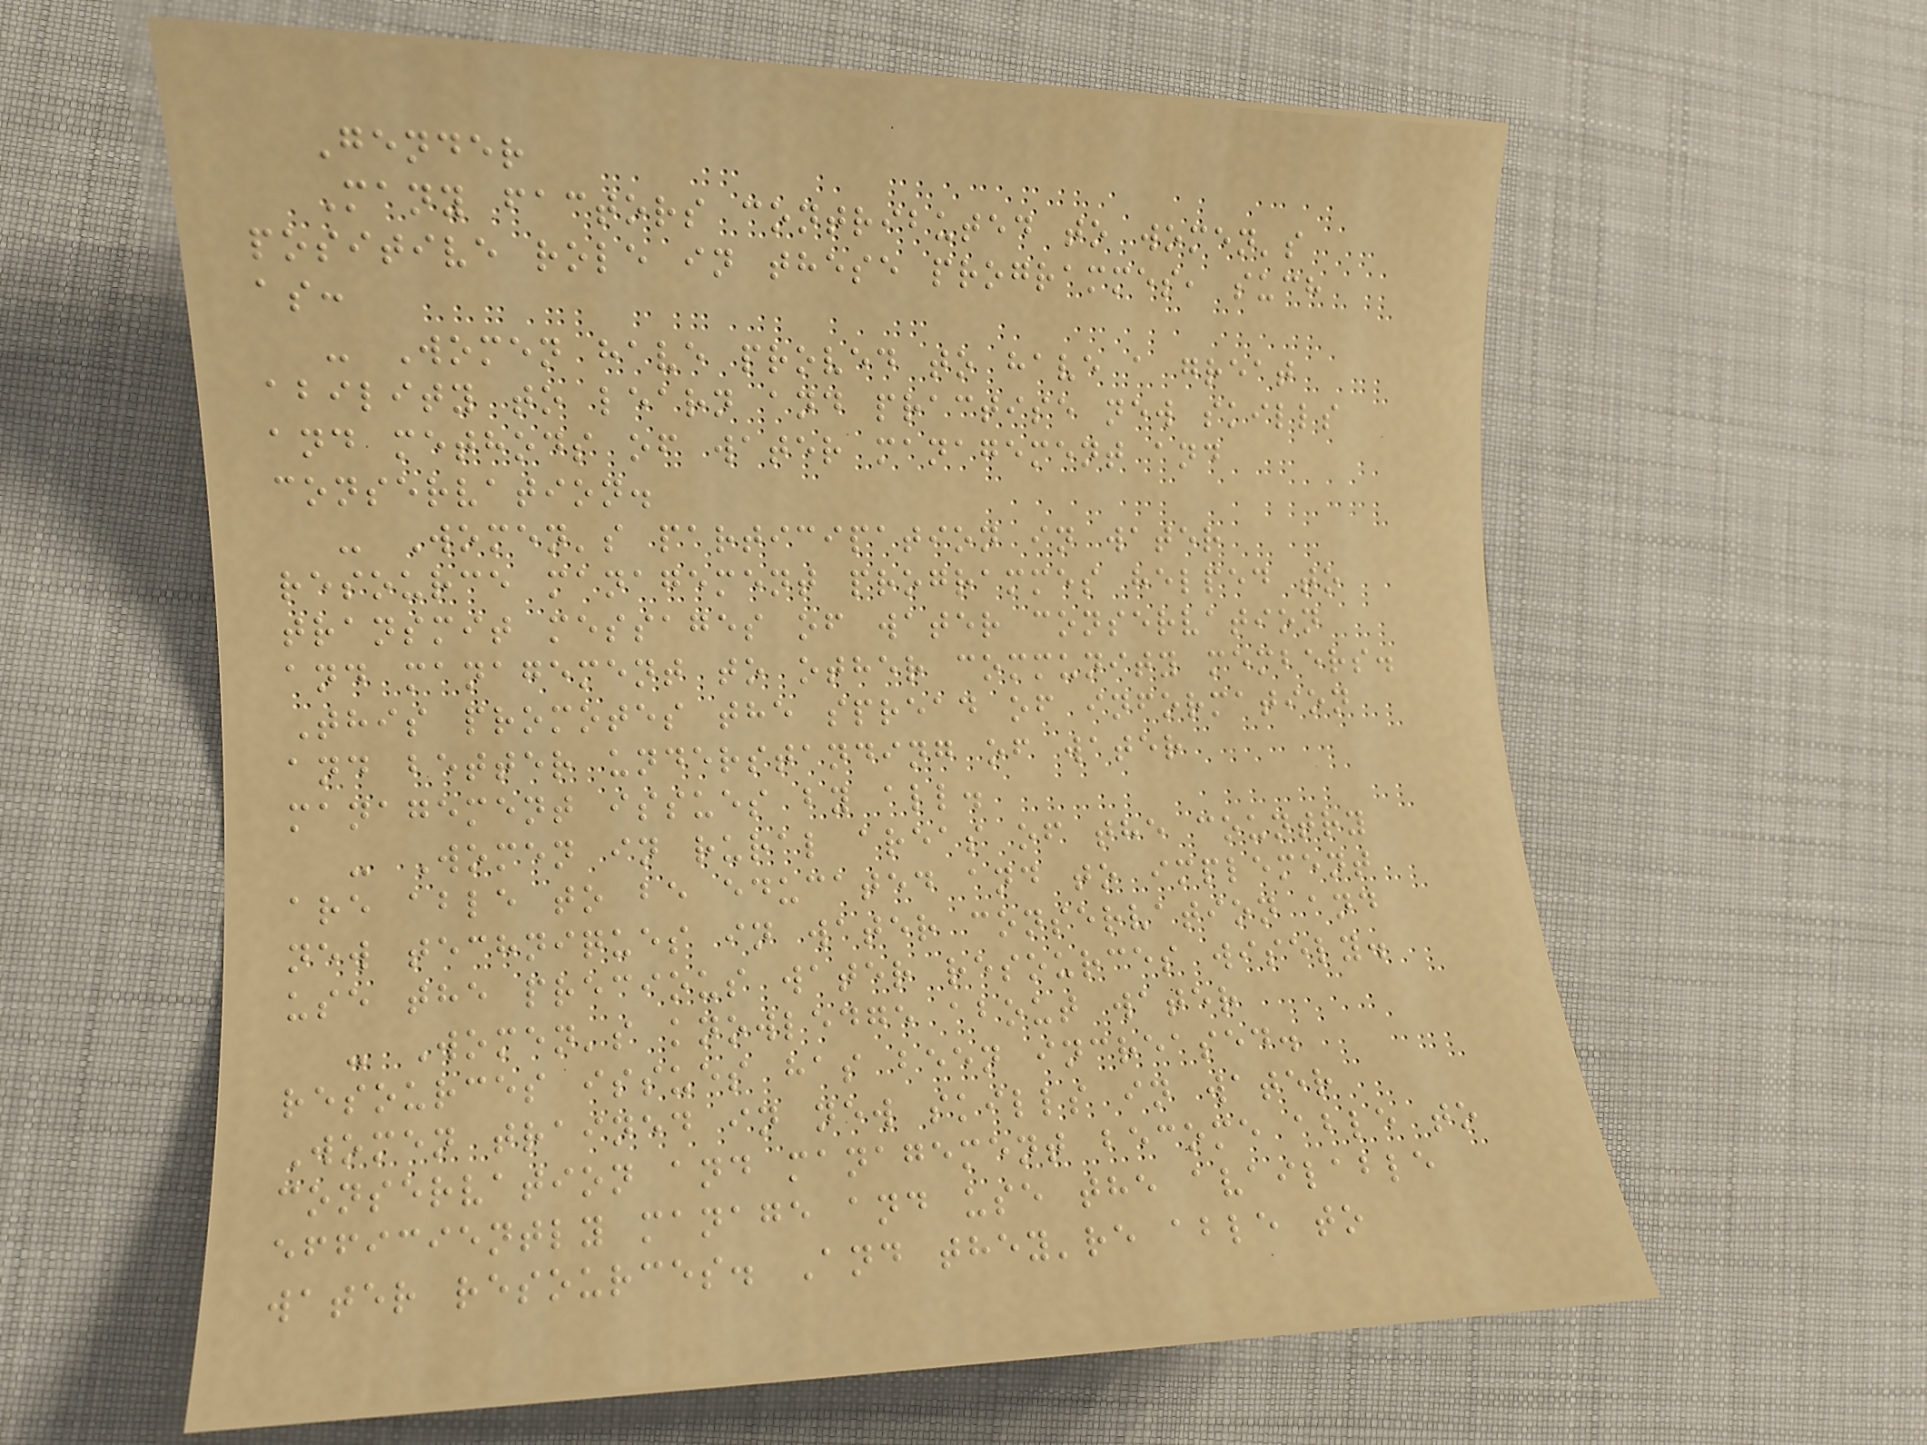Gender
Many factors contributed to women's
positive role in these programmes, such
as:
- Women have proved to have a great
ability to learn and practise new skills
and methods of water management and
conservation.
- Women's participation in water
resource management programmes helped to
transmit messages of water conservation
and management to other community members.
This promotes the spread of information
and better understanding of water
management issues by all.
- Women in rural areas of the country
are able to be educated and to implement
new techniques in water conservation and
use the precious water resources wisely.
- Women's knowledge about water
resources issues has been increased.
Women trained in new skills in water
conservation and management become able to
efficiently manage and use the available
water resources. And they're able to
